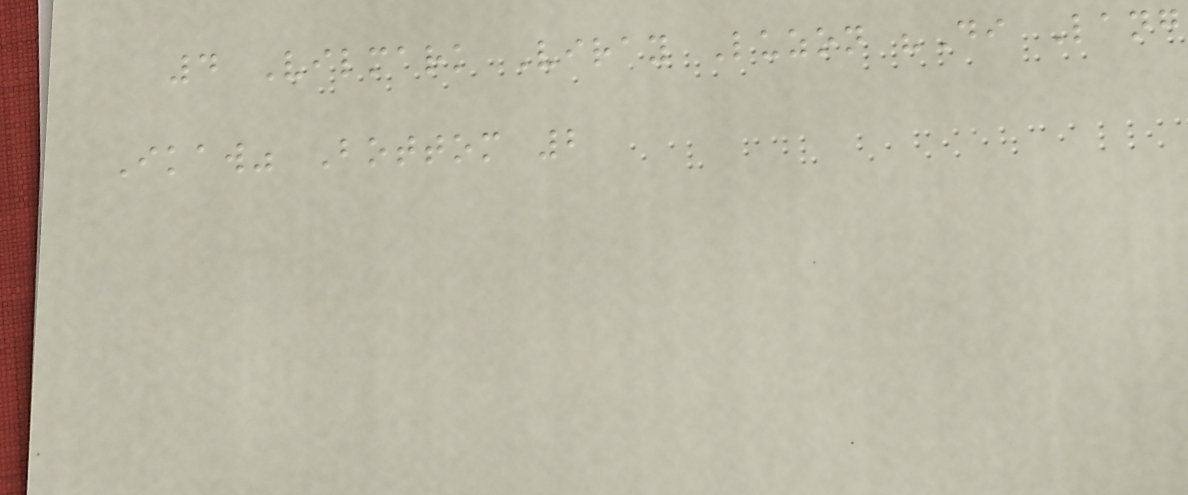4 Vilmark Viray Luzon "Di Lang
Ikaw" Bottom 2
